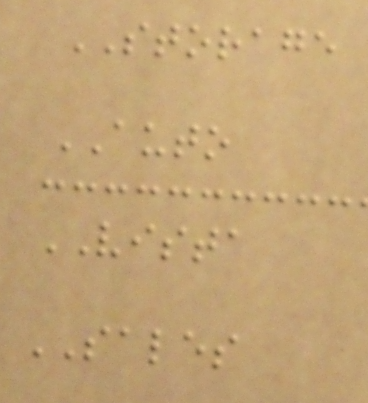STORAGE
AUTO
VISTA
SALES
